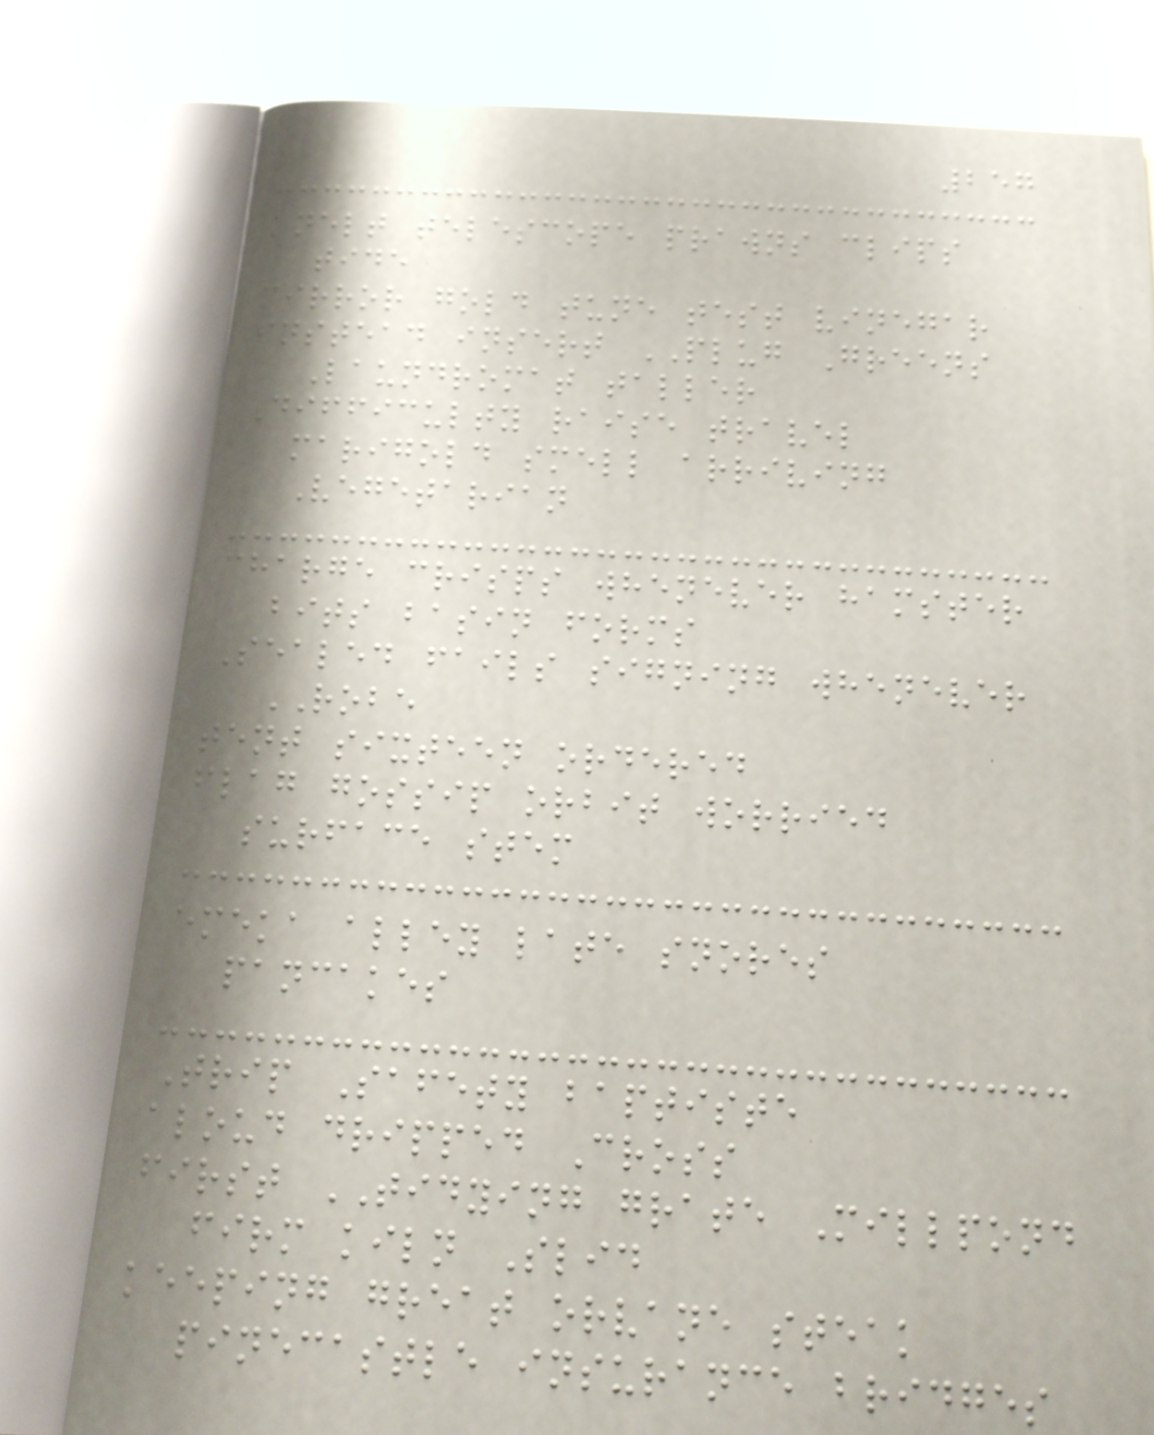257
knelt telescope prawns clips
tide
mirror gold tune test vinegar
instead insert PLUG Greens
Laundromat taller
Difficulty raise travel
marigold smell arriving
Vegetarian
charge crisps whenever hamster
bits basin forms
Sealed fails signing whenever
ROBE
tent sixteen ordered
flag gossip orbit worried
surface stem
emeka alley late snores
pancakes
Trip Safety baptiste
aloud dripped Cross
first TIDYING grate Millpond
firm kiln Slid
keeping great orvane steak
pinecastle insurance bridges
